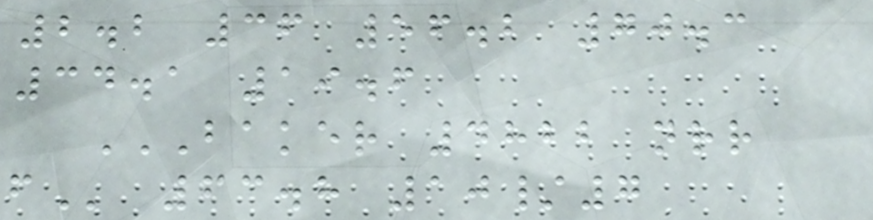2.2 36 56.2 70.3
34.1 19.6
BAKER 4822 NRR
F 63.8 10/7
